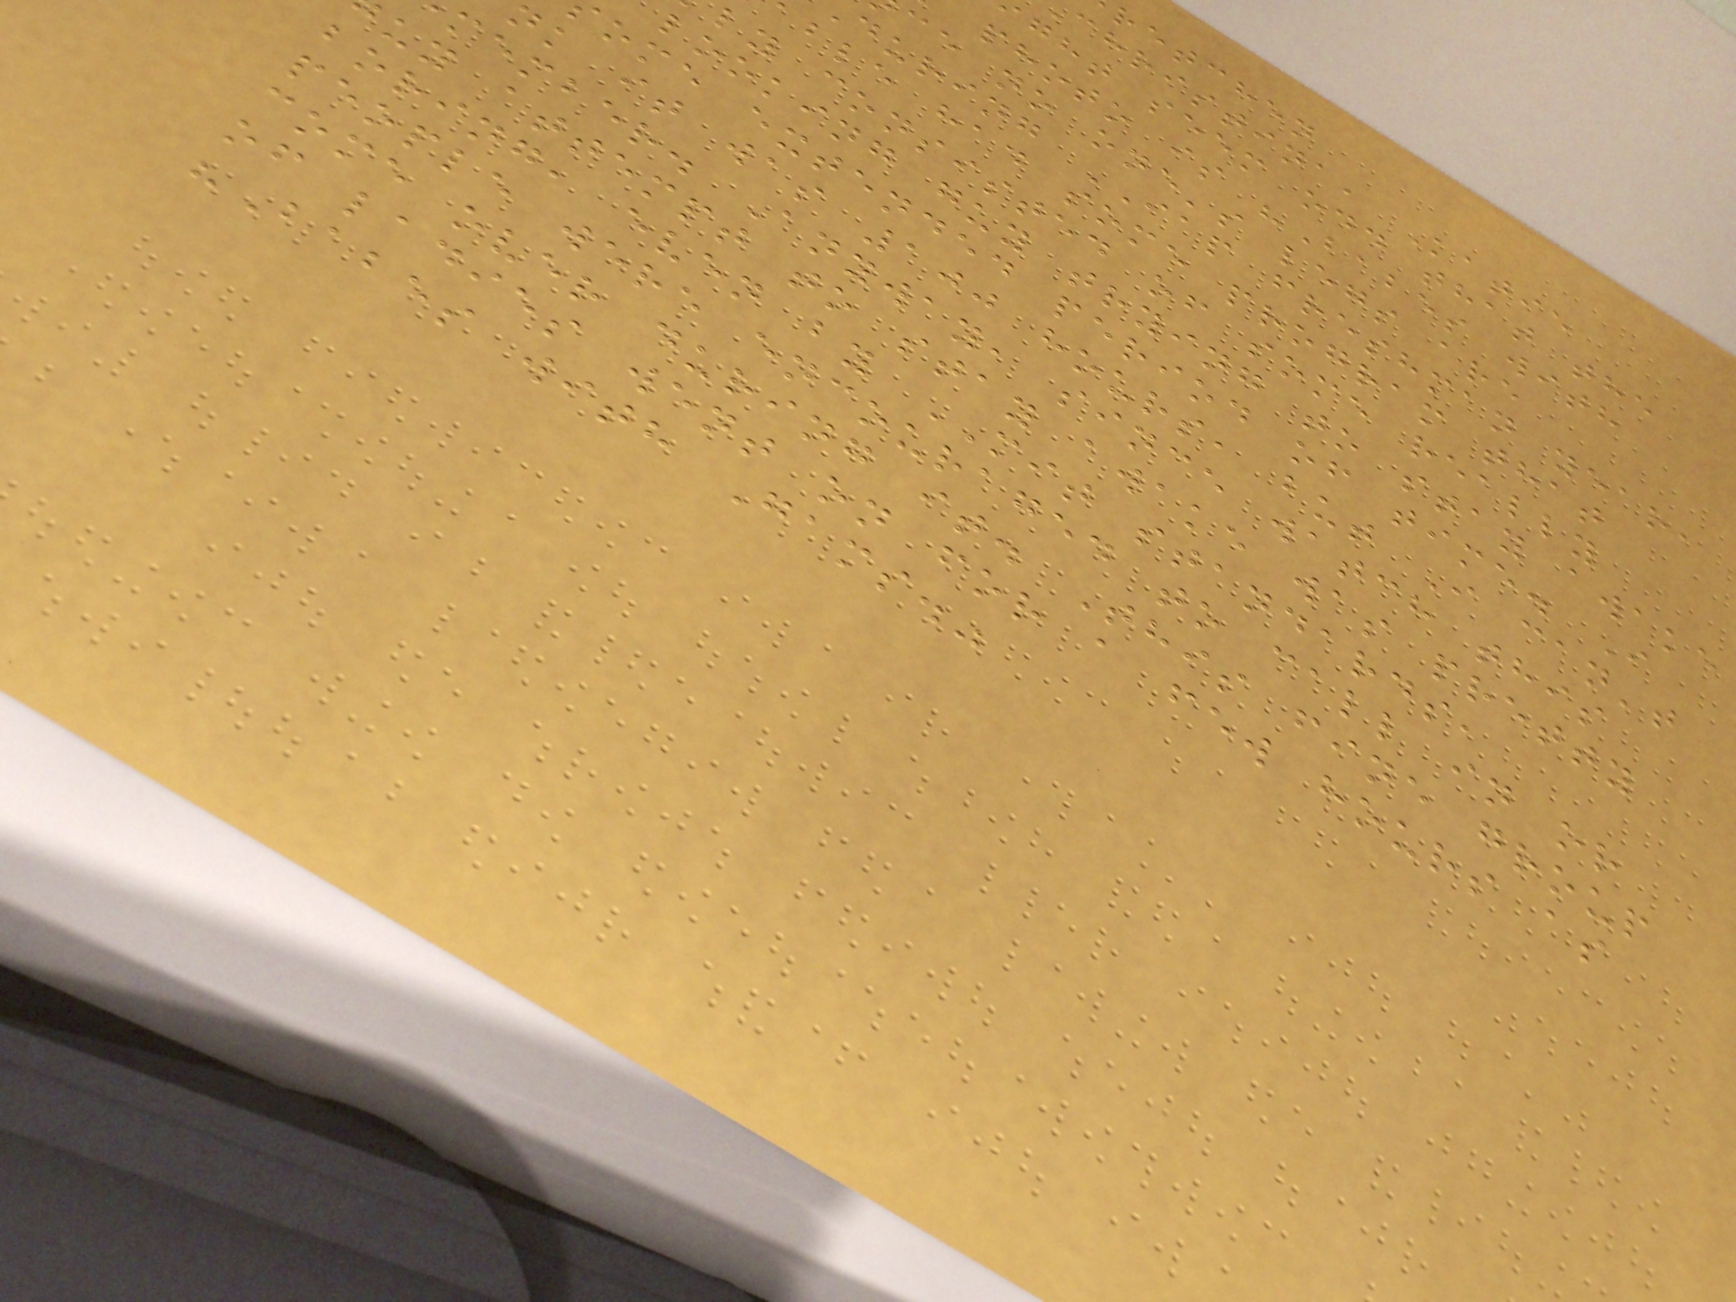retchen
christina, Katie
ght seem odd that the
photo is "Babes with
ce no one's legs are
during IAP freshman year,
ble had some program that
ly consisted of some really
looking guy trying to stay awake
ome extended period of time. I
nk it was 100 hours, but I can't
member. Anyway, since watch this
uy attempt to stay awake was pretty
boring, even by MIT standards,
people were encouraged to call in or
come over during it. This fine group
of ladies went on for a few hours as
"Babes with Gams."
